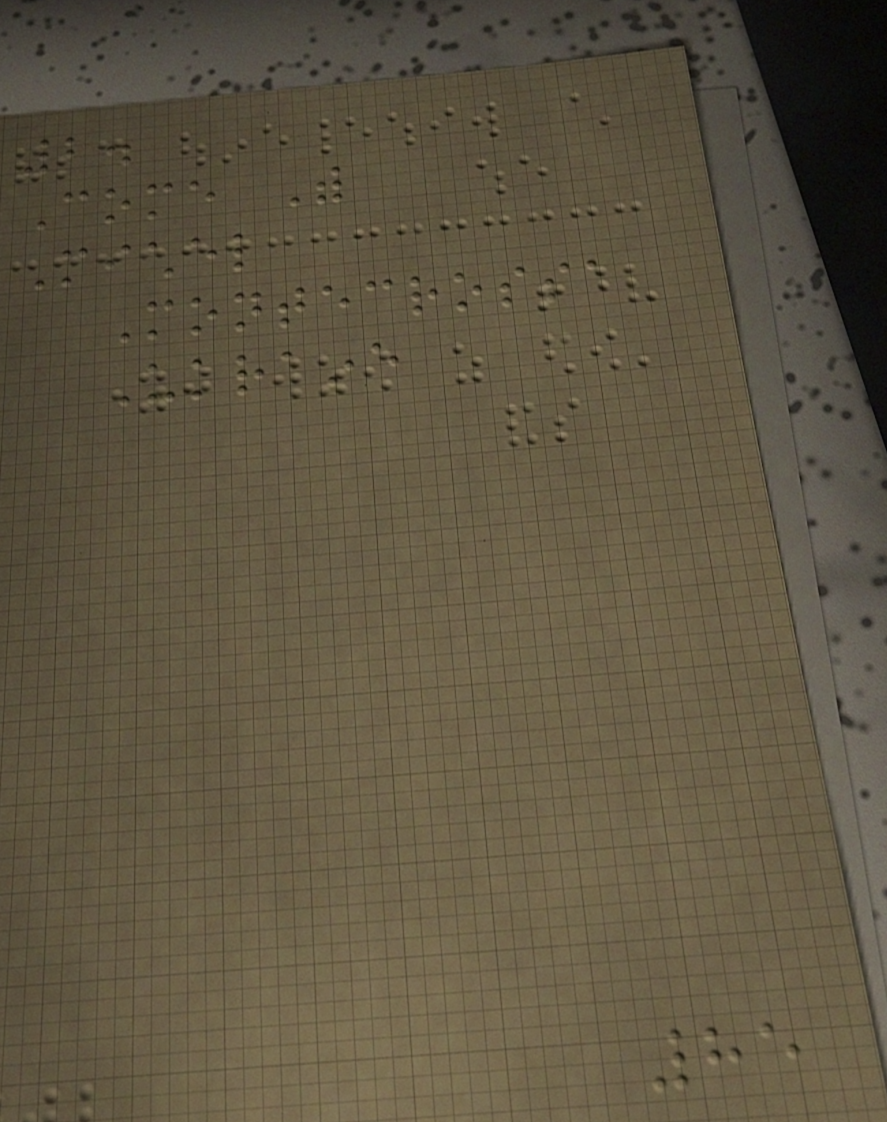2.
Come With
Michel
Montecrossa
Ukraine
85
